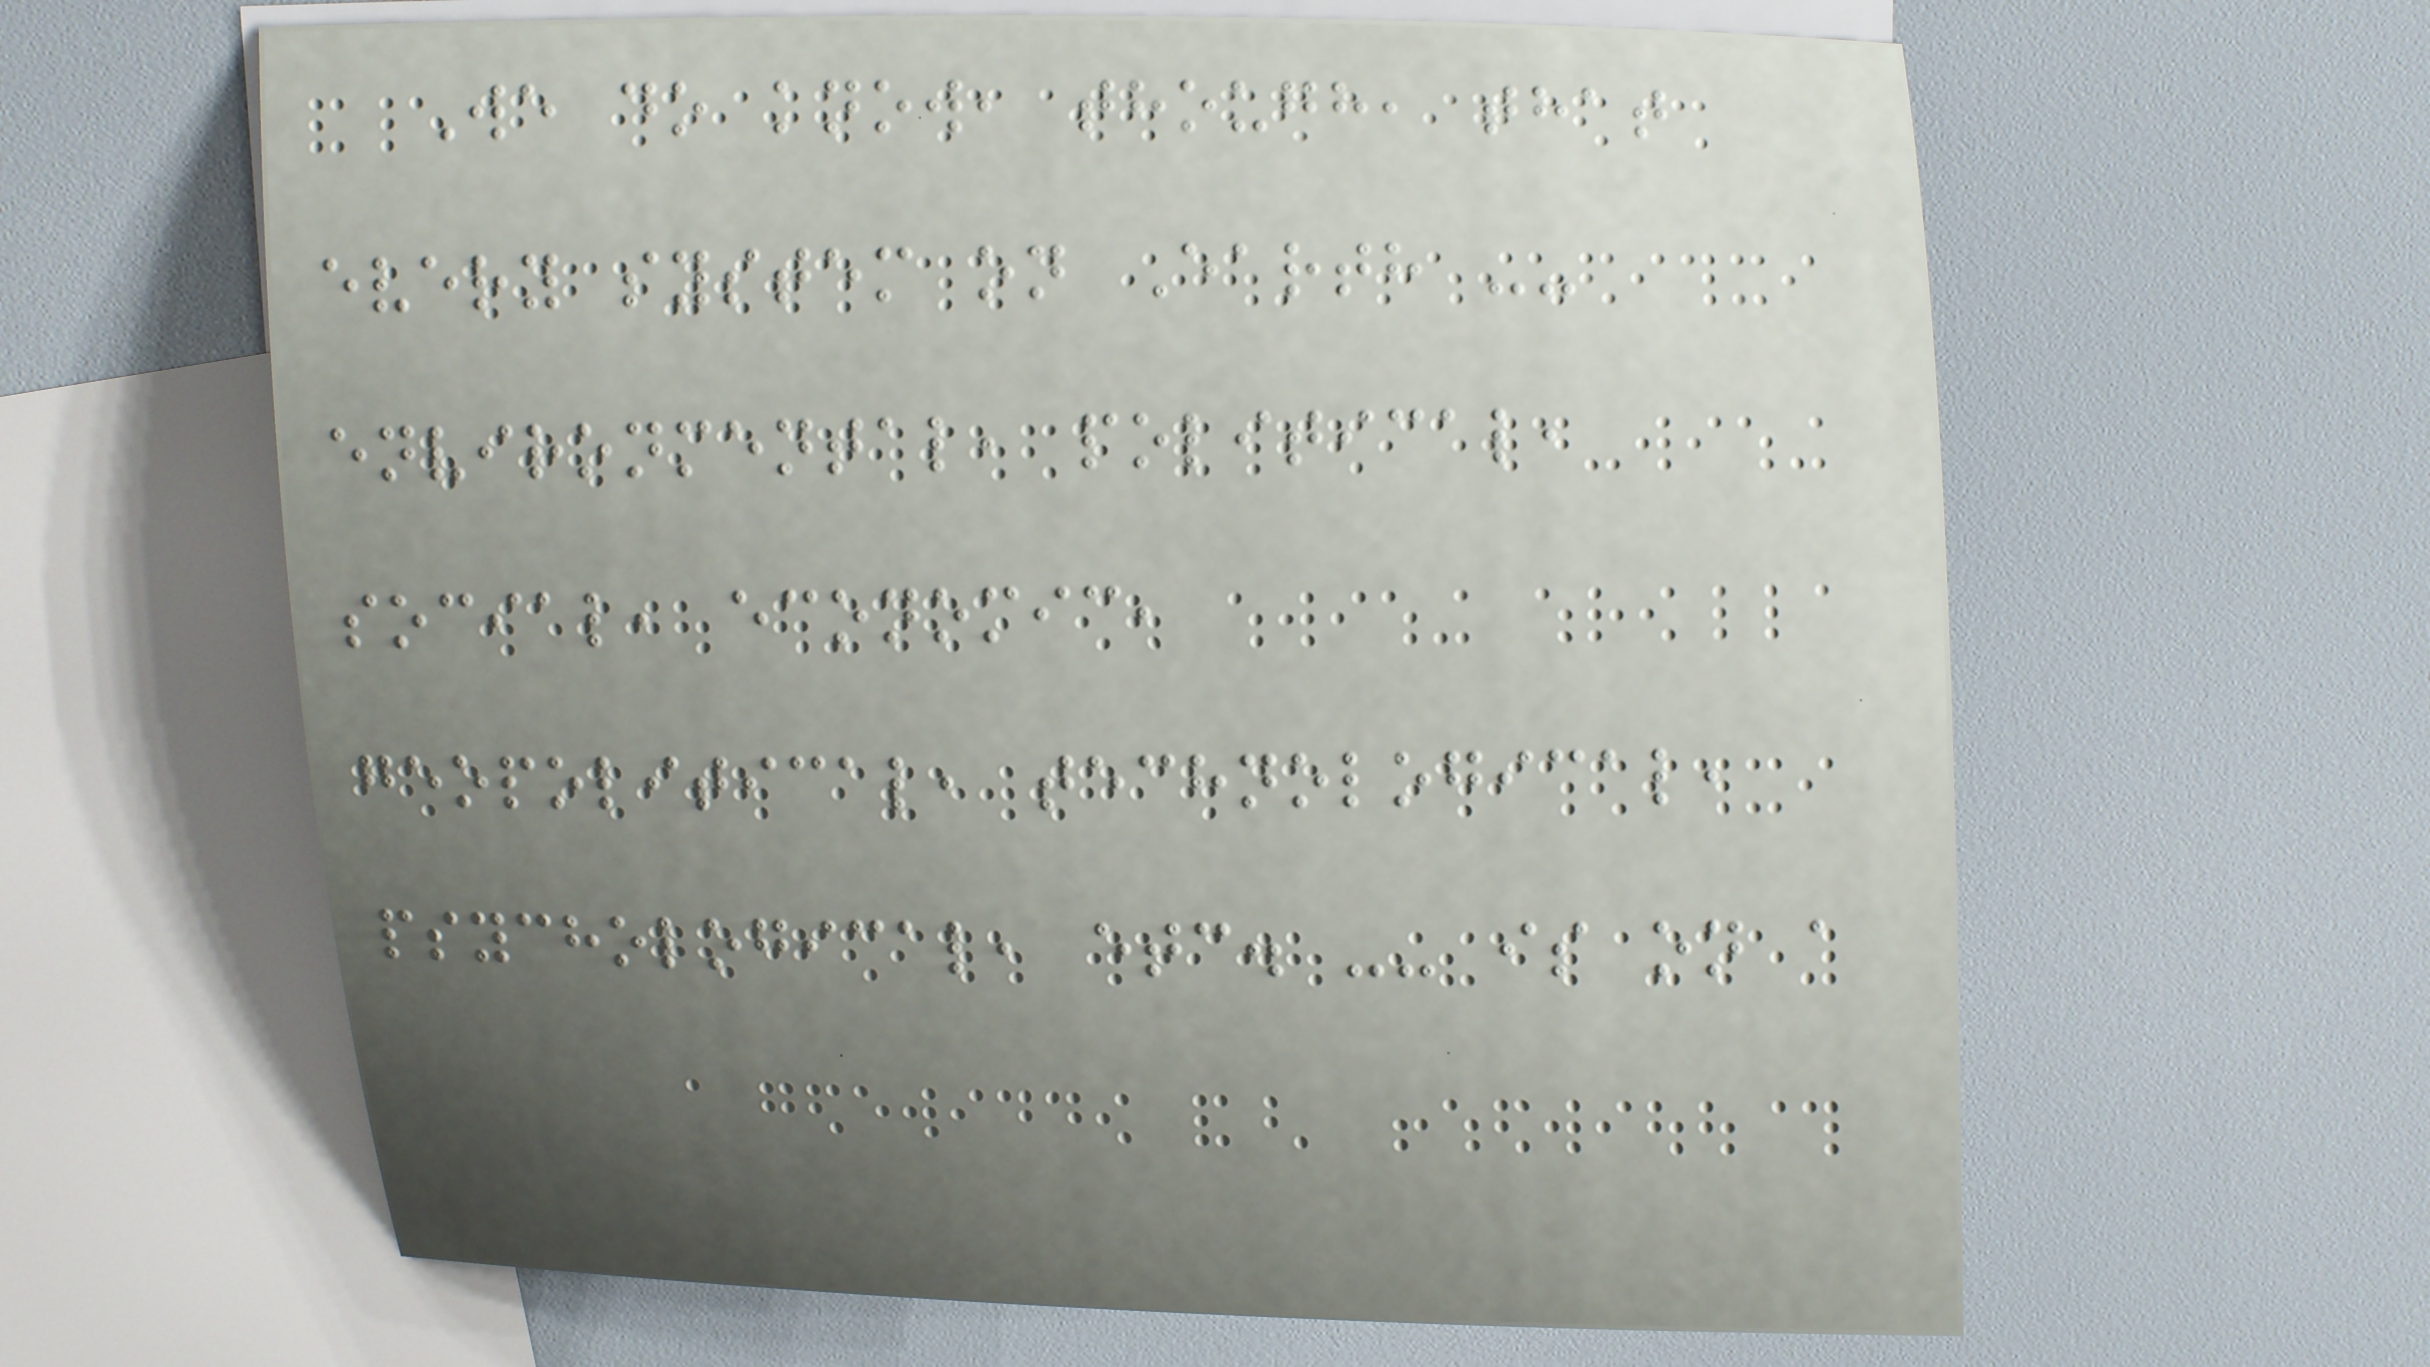We do know, though, that
every system on Earth --
environmental, political,
social, economic,
geopolitical, technological,
psychological, etc. -- is on a
